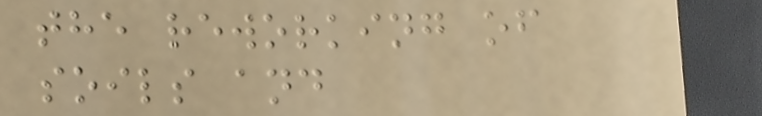the reworking of
soils and
